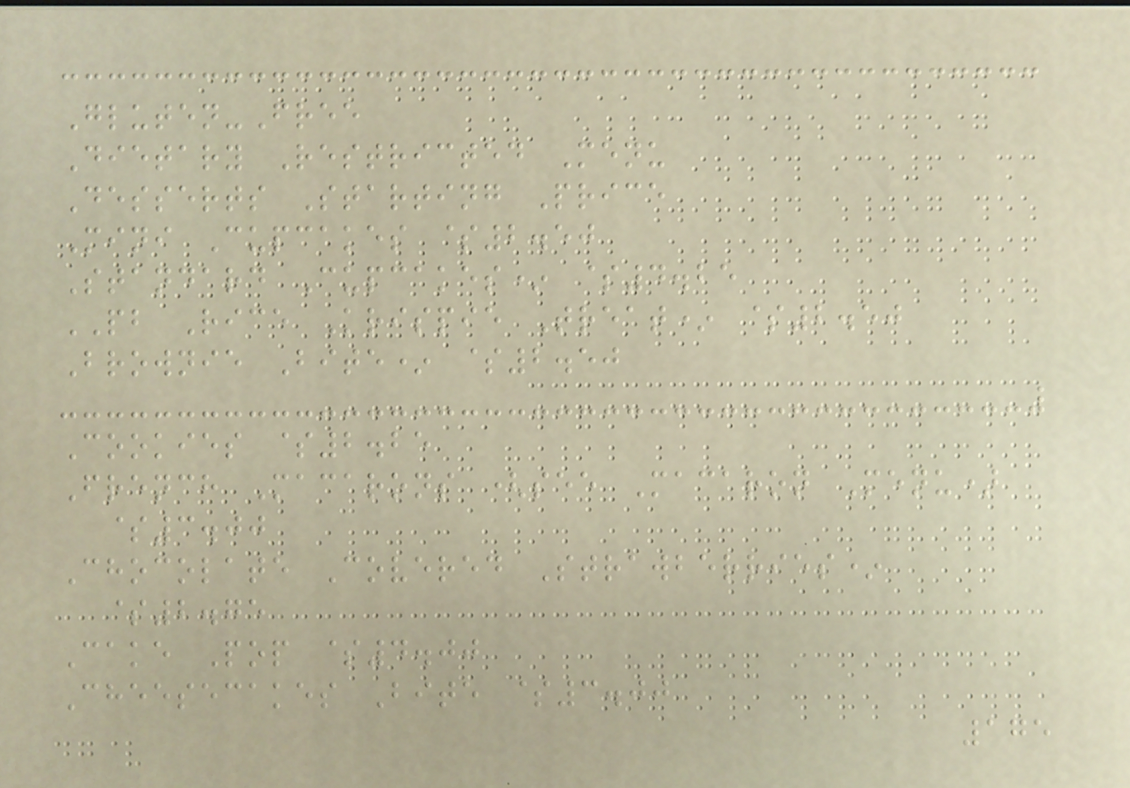Gluten-Free
Dietary Restricted Menu
Desserts Starting Price
Mini Cupcakes $2.50
Standard Cupcakes* $4.25
PB Rice Krispie Treat* $2.50
Brownie Bite* $2.50
Cookies $2.25
French Macarons (see Macaron Menu)
$3.00
Chocolate Covered Strawberries*
$2.75
Cake Pop $4.00
Cheesecakes Bite $3.00
175
